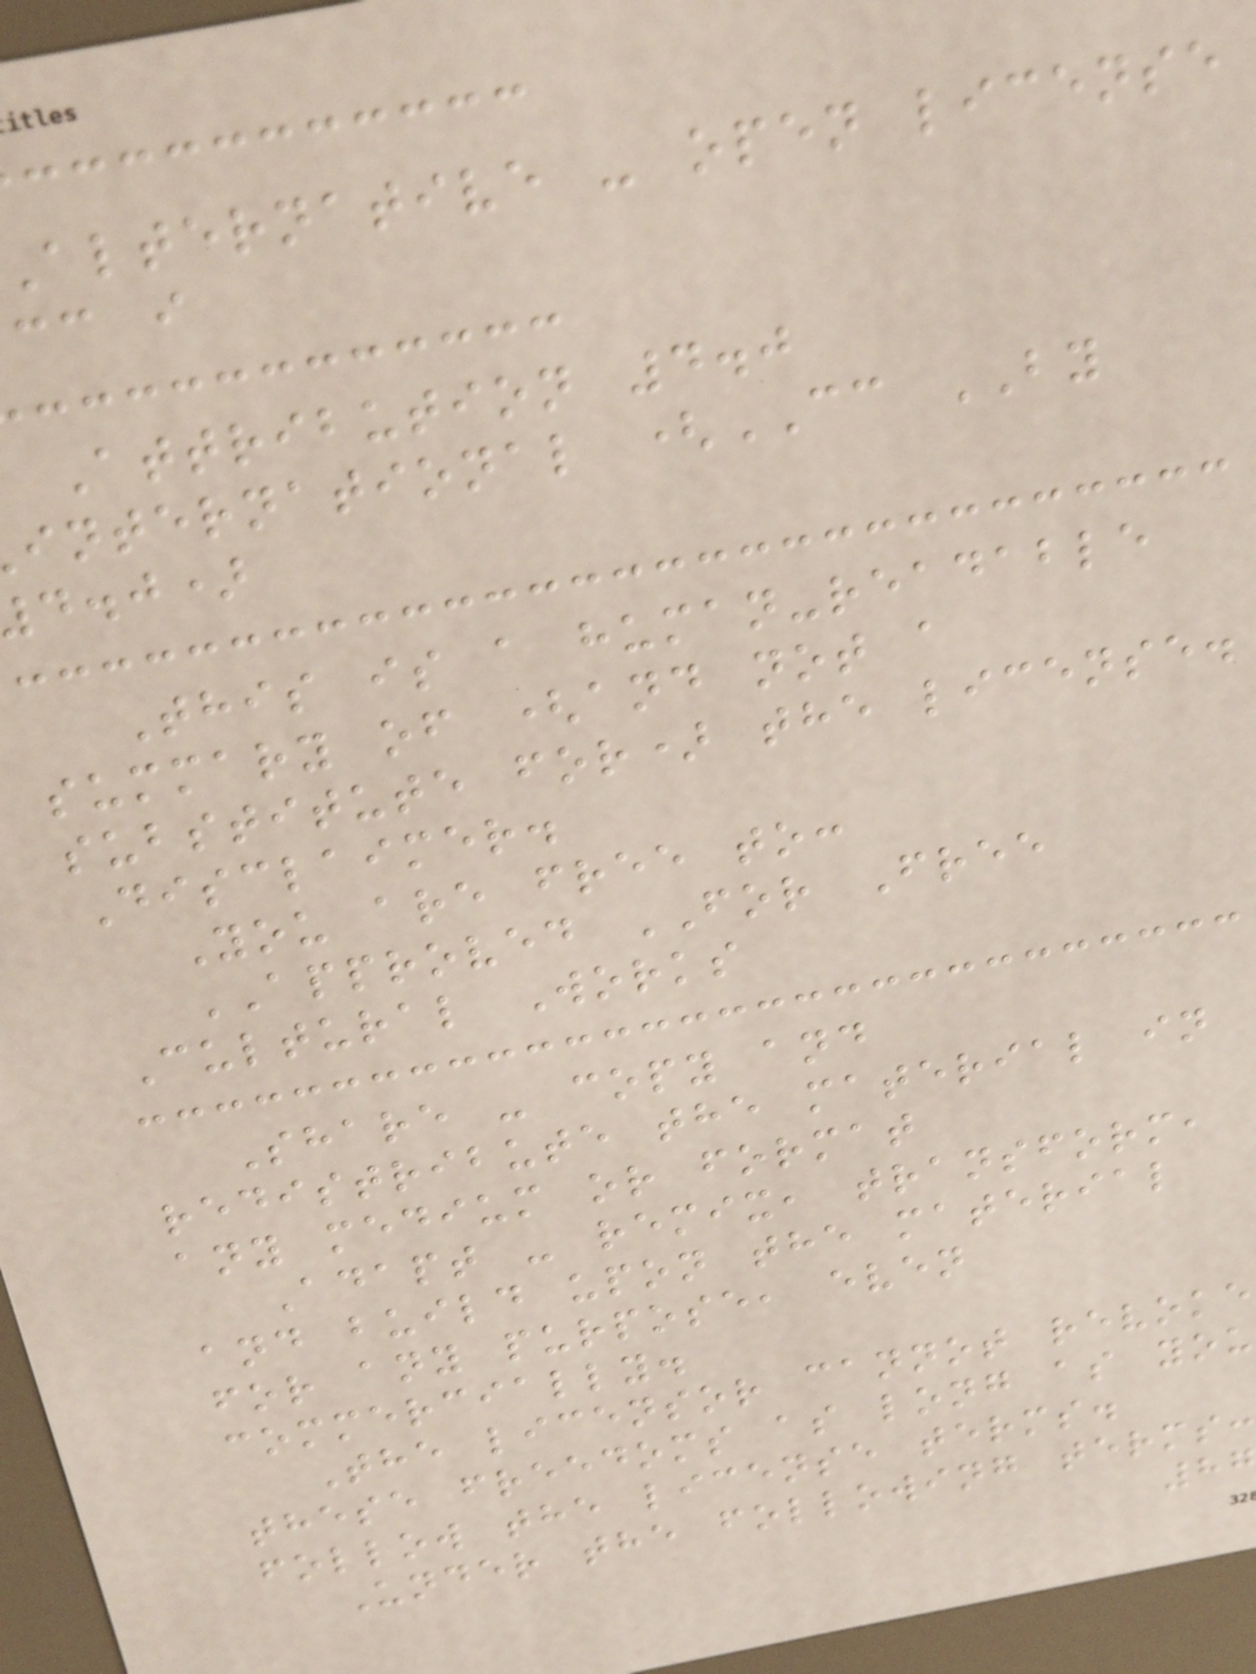alternative - open license
cc i
Attribution 4.0
international (CC BY
d.j)
This is a human-readable
summary of (and not a
substitute for) the license.
Disclaimer.
You are free to:
APPROVED FOR Free
Cultural Works
Share - copy and
redistribute the material in
any medium or format
Adapt - remix, transform,
and build upon the material
for any purpose, even
commercially.
The licensor cannot revoke
these freedoms as long as you
follow the license terms.
Under the following terms:
87
